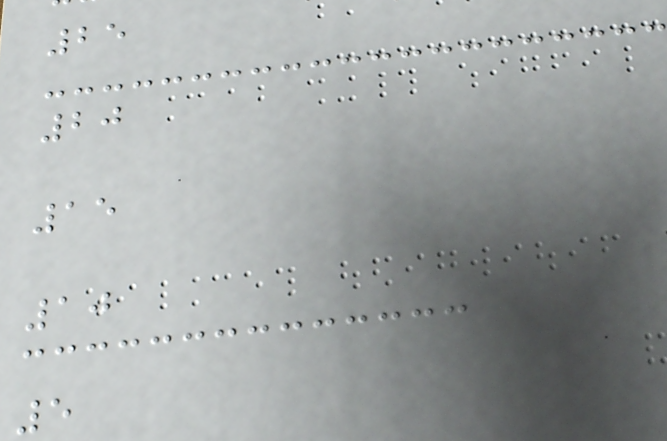25
20
15
10
5
